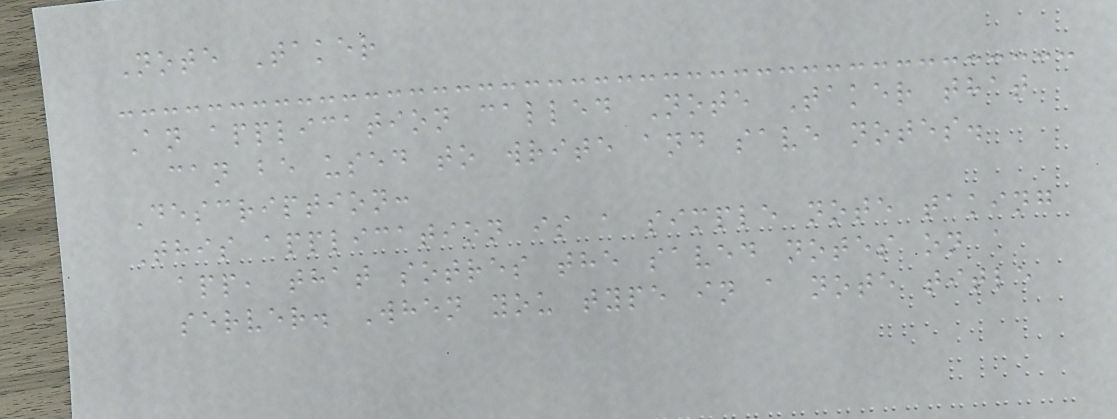Note Taker
An application called Note Taker that
can be used to write and save notes.
Description:
This application is a simple note taking
app, that sotres the saved notes on a
server. When you type in a note title
